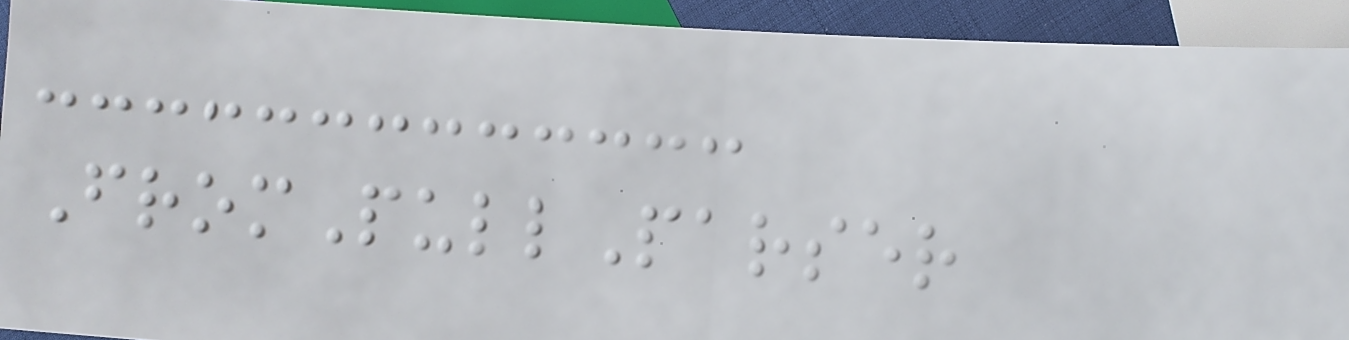FromPullParser
